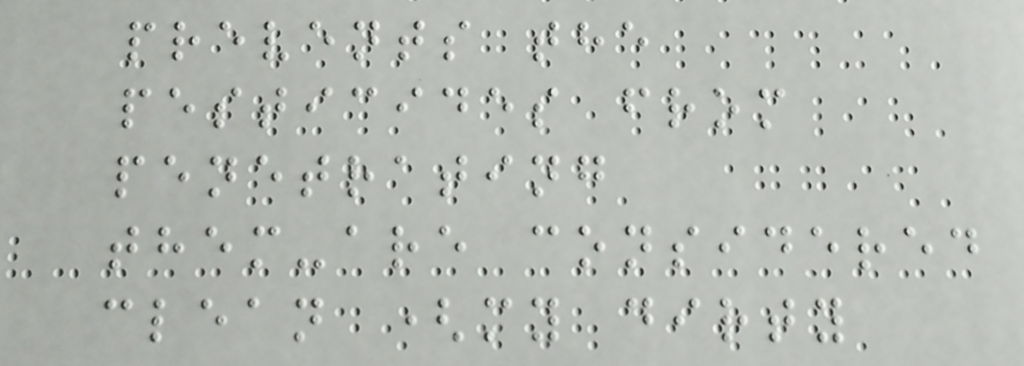prevents the
pesticides from
penetrating
them-are considered
clean (my dirty
